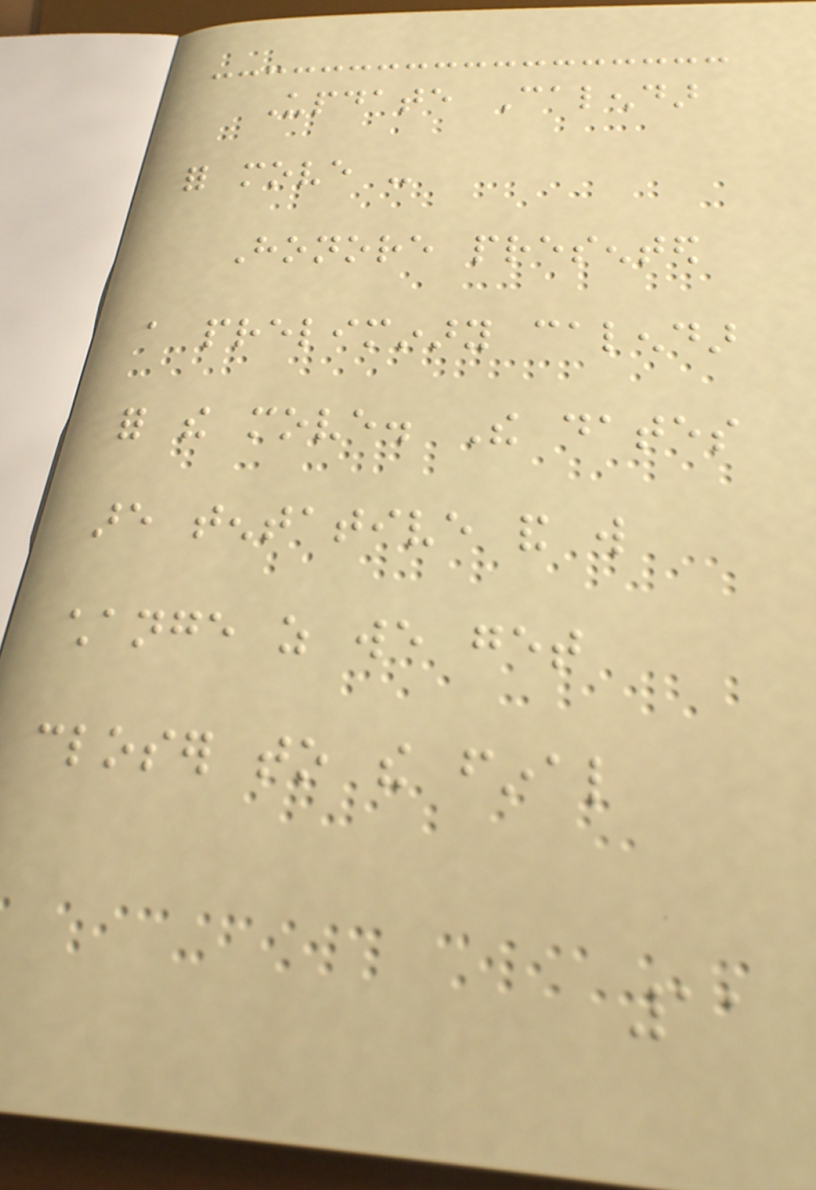Update Calendar
for move -
Honore presented
a preliminary calendar
for the move. The dates
are tentative and will
change as we get
closer to the final
11
